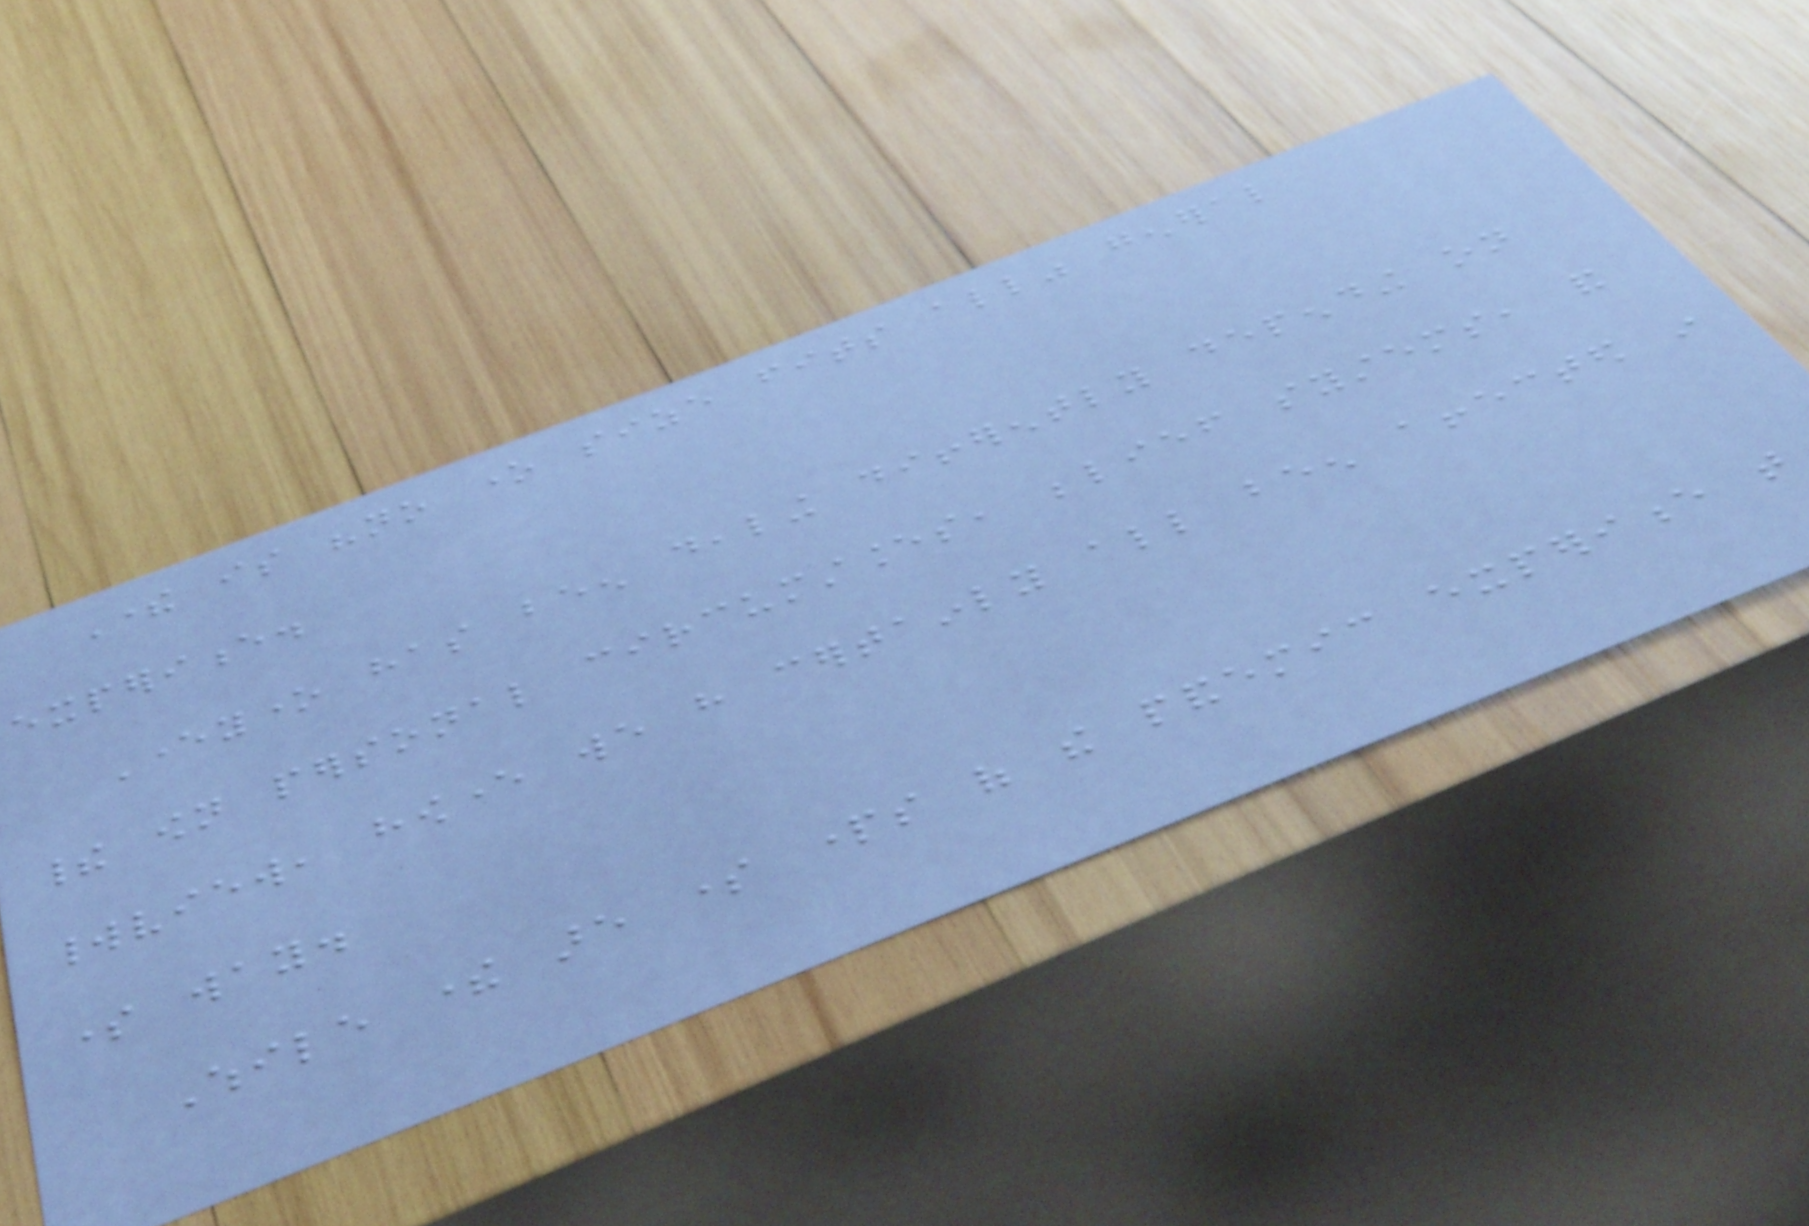There is "no one size fits all" general
experience.
Everyone has been dealing differently depending on
their own personal circumstances, belief systems, and
worldview, however we have certainly all been affected in
some way.
While there are some parts of the pandemic experience that
